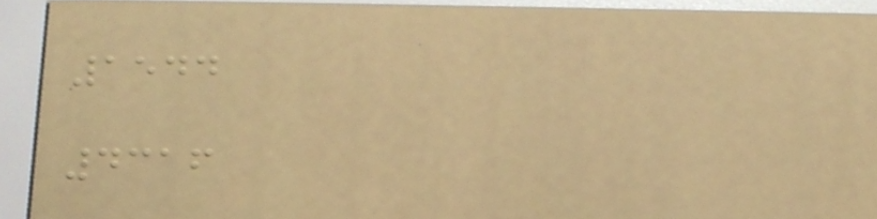1544
4316
